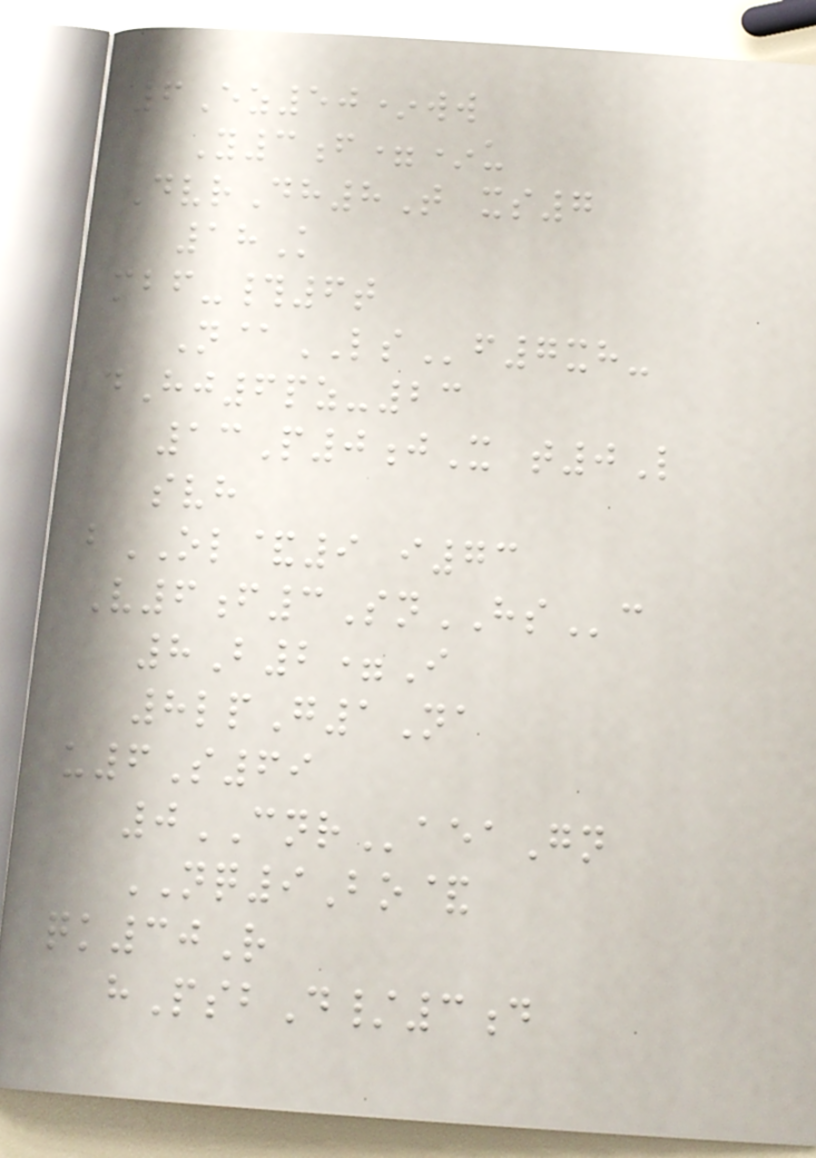6Ez50*ww
Y3f=*u
DvrDh8T xs7
18K
mbf-#6t
N@LSf7xh-
dHj6pz-23
13P0jX t0L
svh
bOL&9 i73
V6f3SnHSc
8B2=I
8lpG1Na
u6S69
0CNRaeaGn
NQ9Bo&
qk30R
hPsbD/3d
